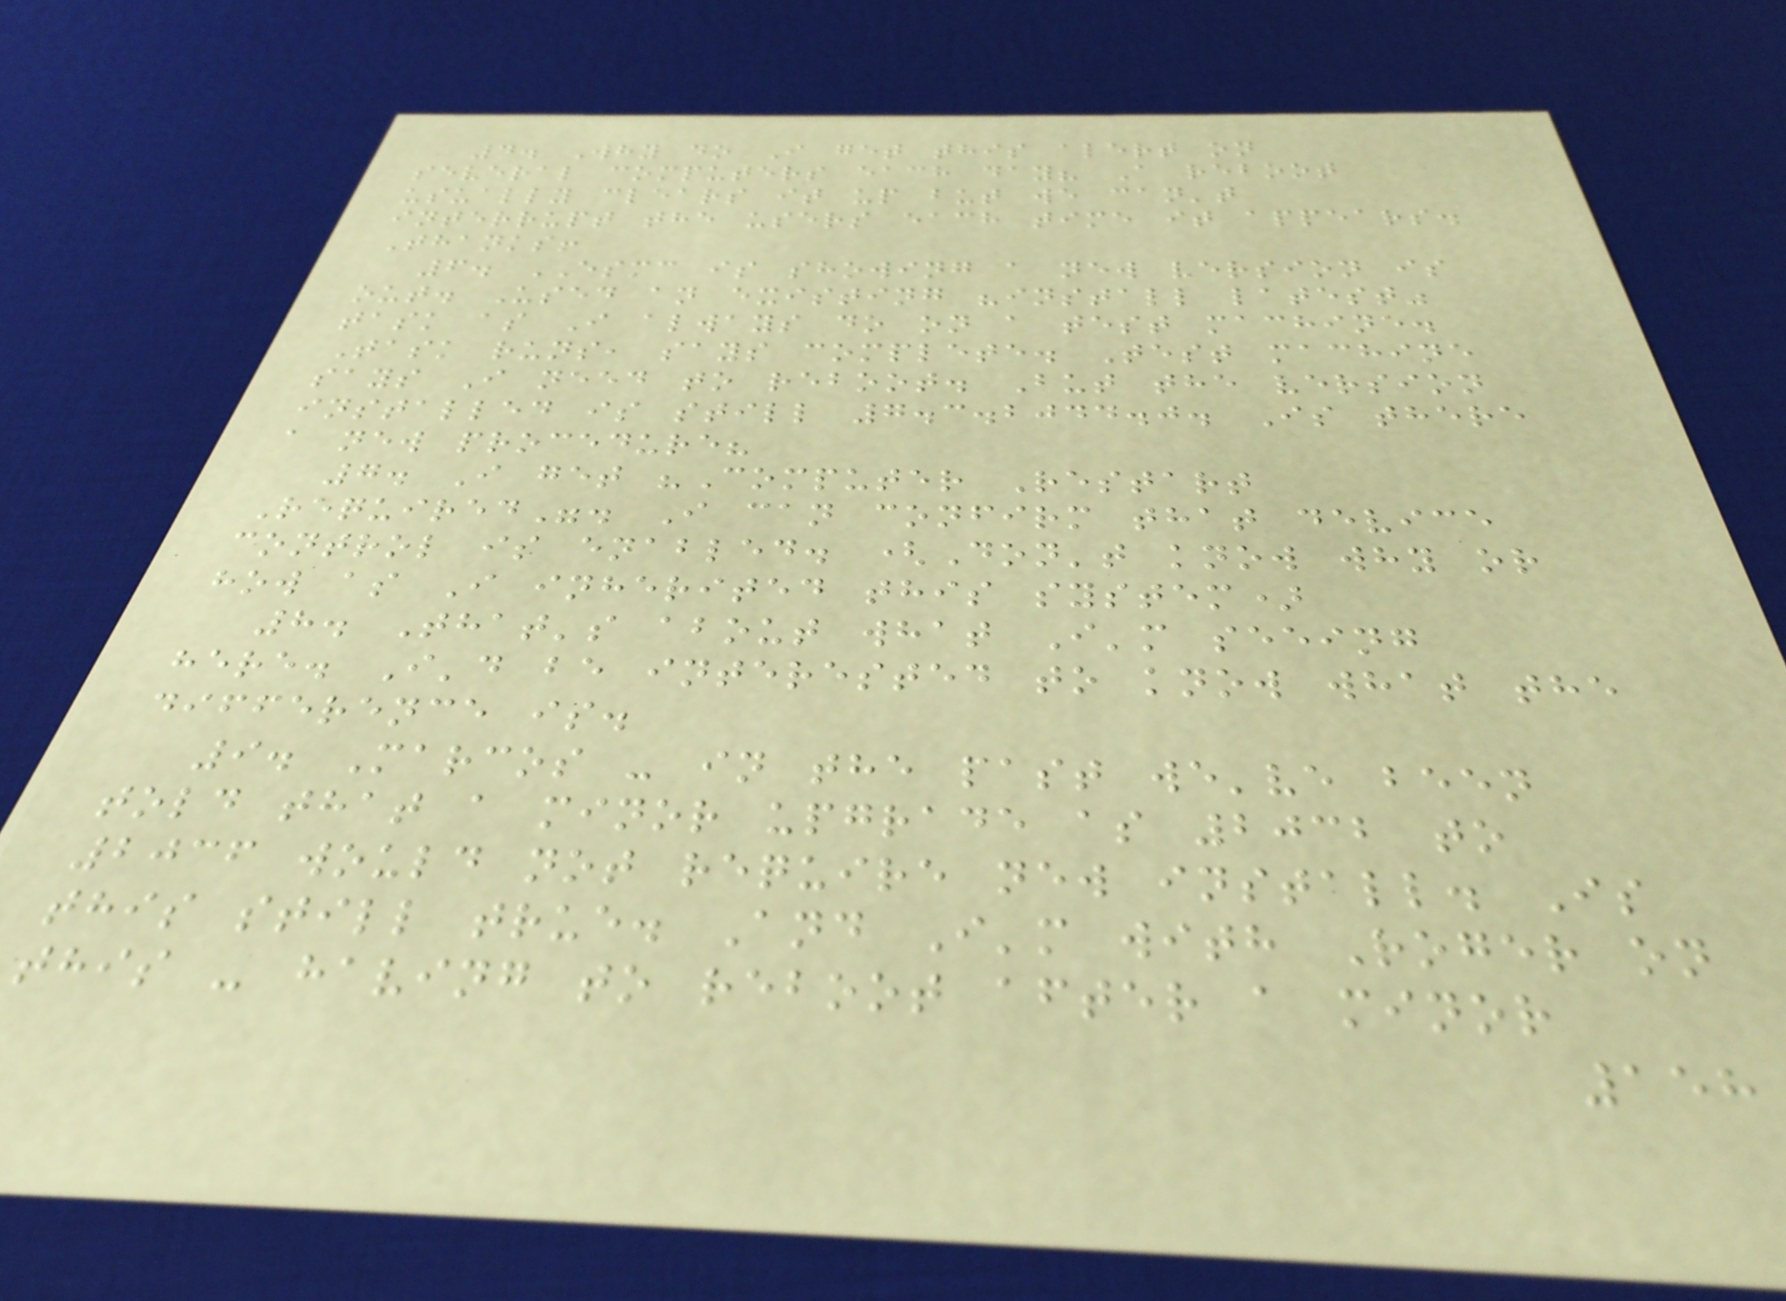4. Why do I get this alert on
several computers each day? A reboot
usually clears it up but we can't
interrupt the users each time it appears.
Thanks!
6. ESMC is showing a new version is
out. Used an existing "install latest"
task as I always do on a test machine.
Task runs, says complete. Test machine
says I need to reboot. But the version
installed is still 7.3.2044.0. Is there
a new procedure?
7. I get "Computer Restart
Required". I can confirm that device
control is enabled. (Don't know why or
how as I inherited this system)
8. That's about what I'm seeing
here. I'd be interested to know what the
difference is.
9. Marcos - in the past we've been
told that a minor upgrade as 2032 to
2036 would not require new install. Is
this still true. And I'm with Roger on
this - having to reboot after a minor
158
